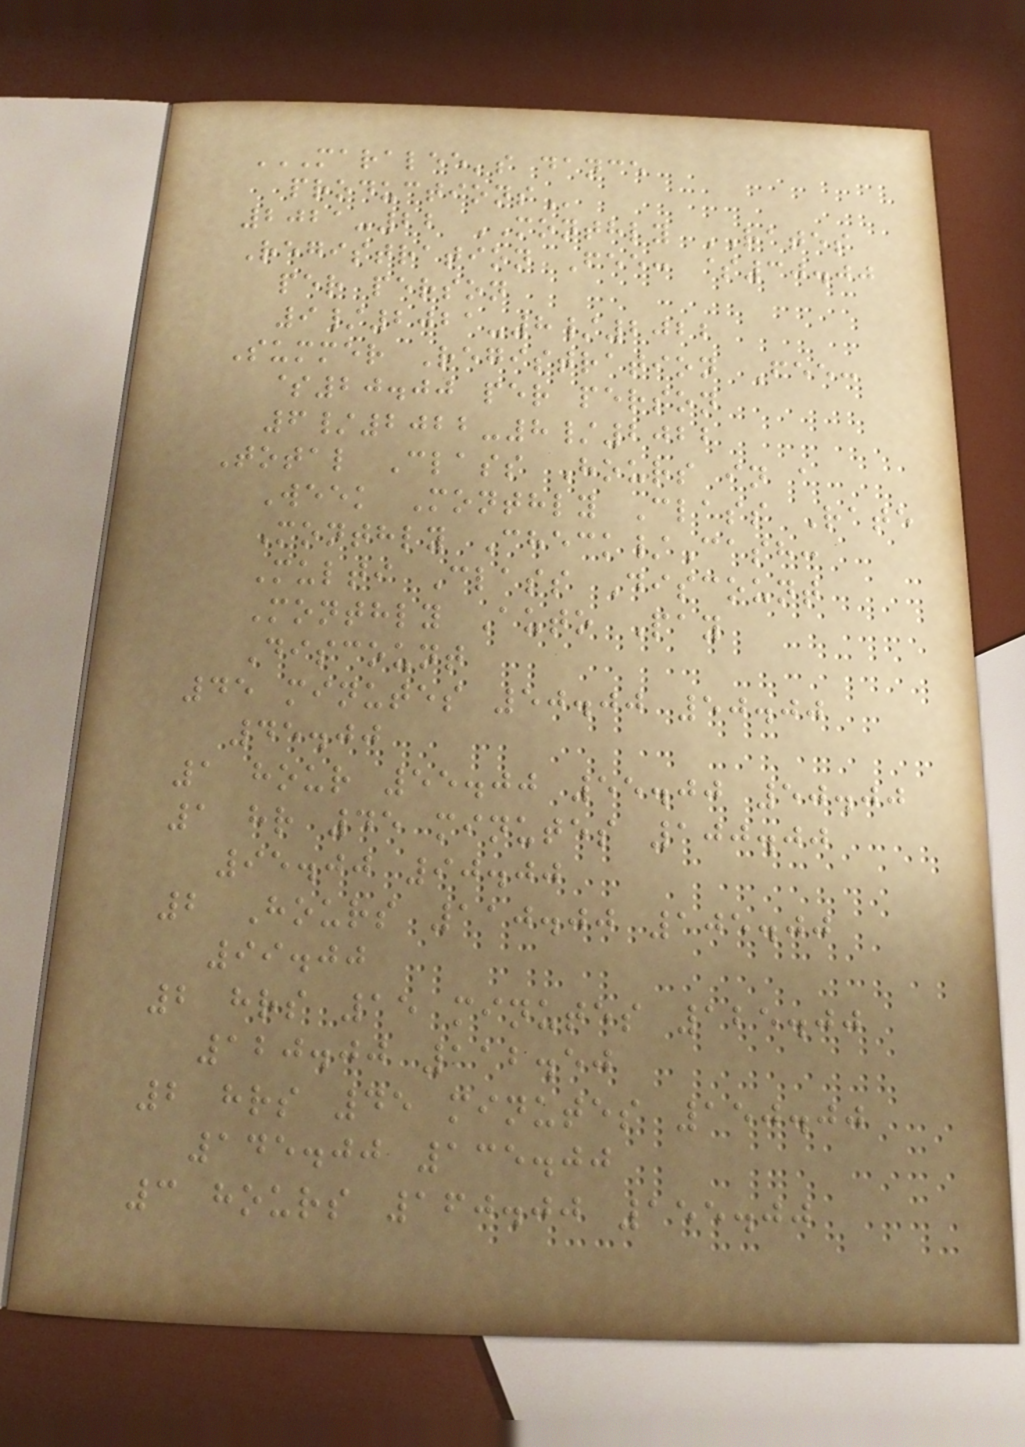MARALEE'S DANCE
PRODUCTIONS
2021-22 MONTHLY RATES
Registration Fee: $30.00
per person
9/2021-8/2022
Summer Registration Fee:
$20.00 per person
6/2022-8/2022
Total Class Hours in a
Week Monthly Class Rate
Monthly Check/Cash:
Multi Class Discount
Monthly Auto Pay
Discount
45 minutes 50.00 50.00
45.00
1 hour 55.00 55.00 50.00
1 hr 45 minutes 100.00
95.00 90.00
2 Hours 110.00 105.00
99.00
2 hrs 15 minutes 125.00
120.00 112.50
2 hrs 45 minutes 150.00
145.00 135.00
3 hours 160.00 155.00
